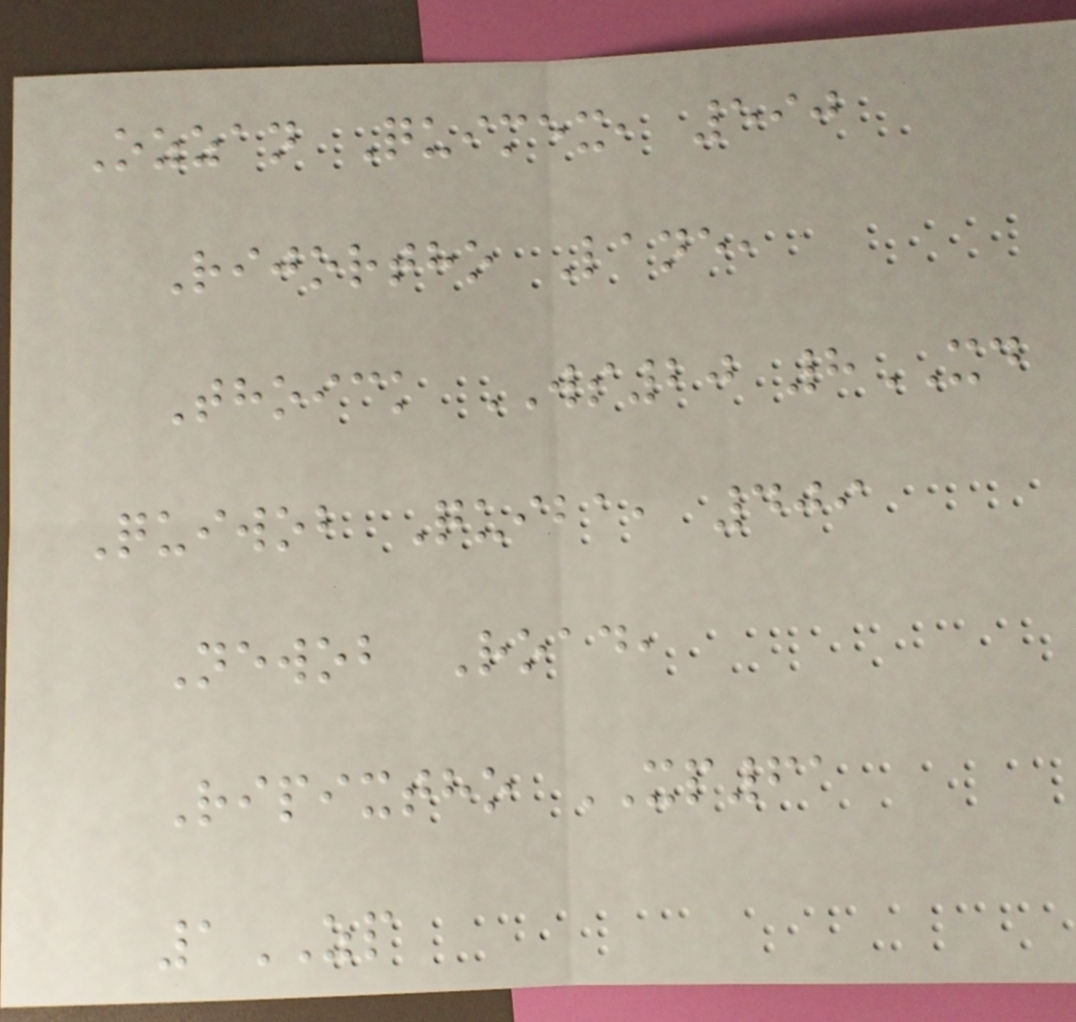Ozzan Quimex, 590
Rijortho Lane,
Thoick WS20 8XD
Quiwob Quiba, 409
Newob Road,
Ripixtho XP61
1ZP
